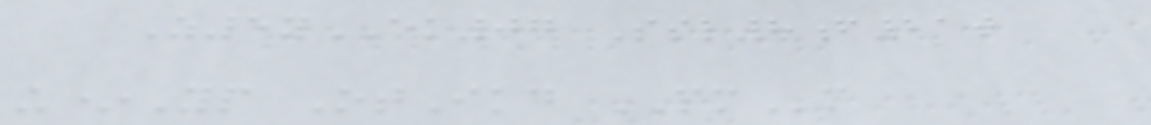Z5yEK07 Ssl8f21t
u*Yp OtIkd PMm
